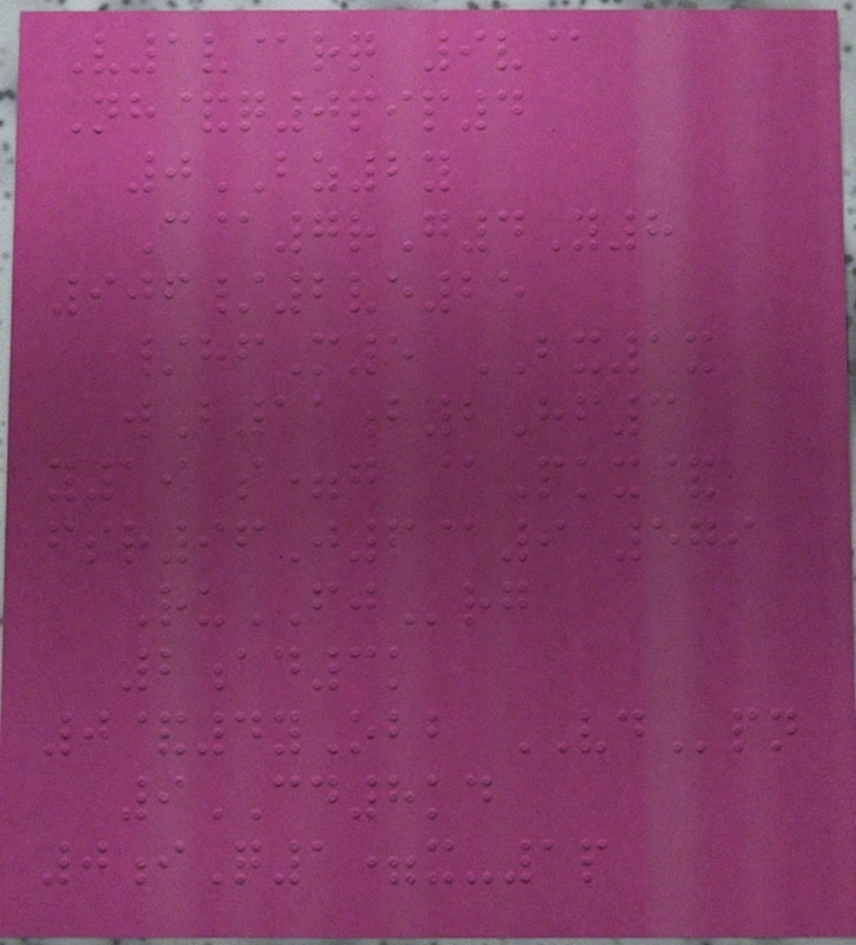V1v@rq 9v@
Nh&q0pip4
0BZ2y
C@7rG4Y8
906/2ve25
/hfM5 BX1x
wB11b2Hf3
y19 s=g @Pkx&
fsr96J6@9 579
RuFJrg
2ad3k
0&4yObb VDpn
9CD8kd
0iQ1=x-1p
